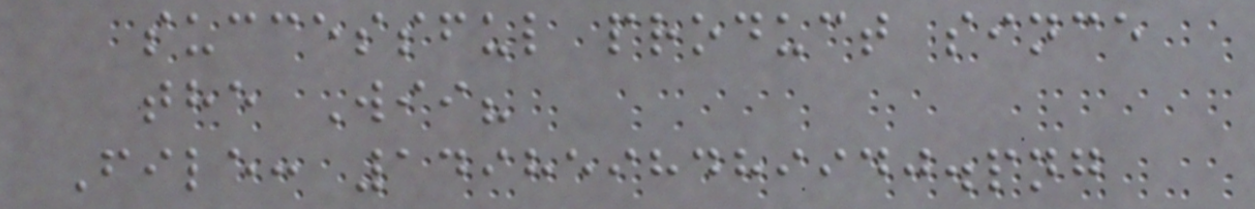successful product since
the Wii?
File: 1498598489940.png
